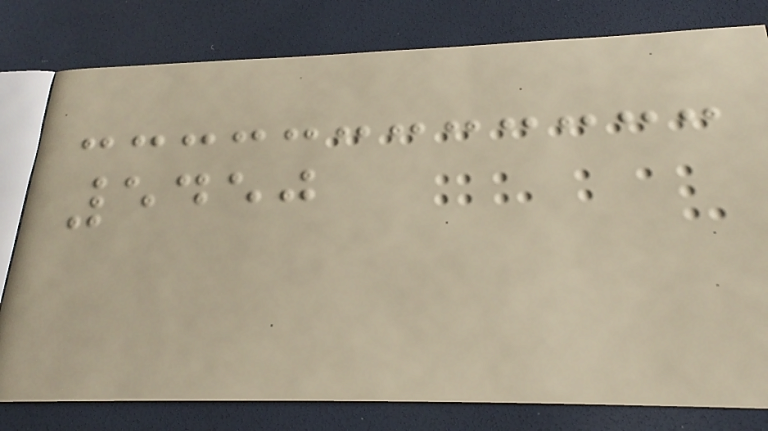5450
